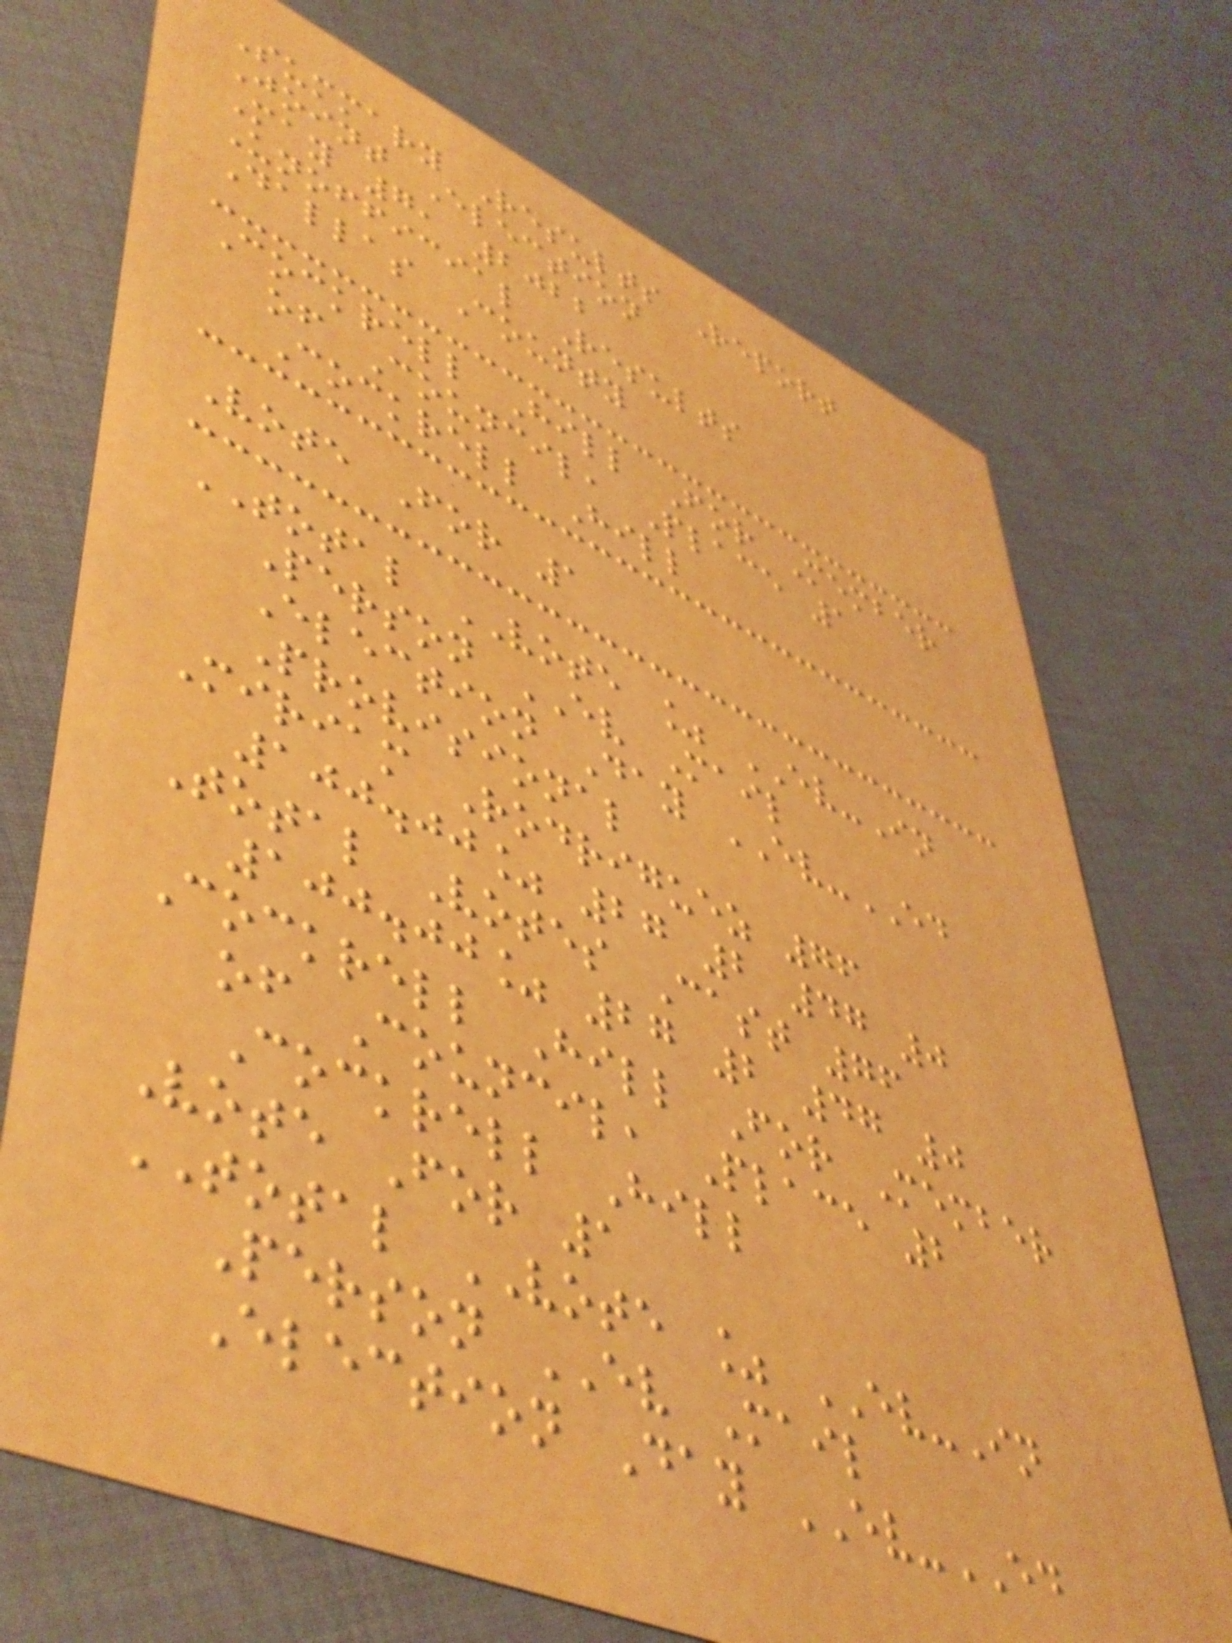Summary Results Report
Joint Election
May 7, 2022
Unofficial Results
Dallas County
Cockrell Hill For Member
of Council, Place 1
Cockrell Hill
Vote For 1
TOTAL VOTE % EV-In
Person EV Mail
Election Day EV-ED
Provisional
Miriam Rodriguez 76
100.00% 27 2 47 0
Total Votes Cast 76
100.00% 27 2 47 0
Cockrell Hill For Member
of Council, Place 2
Cockrell Hill
Vote For 1
TOTAL VOTE % EV-In
Person EV Mail
Election Day EV-ED
